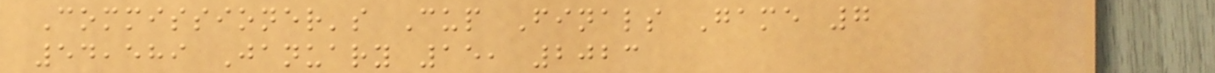Commissioner's Cup Finals Game 7
54,589 January 15, 2023
